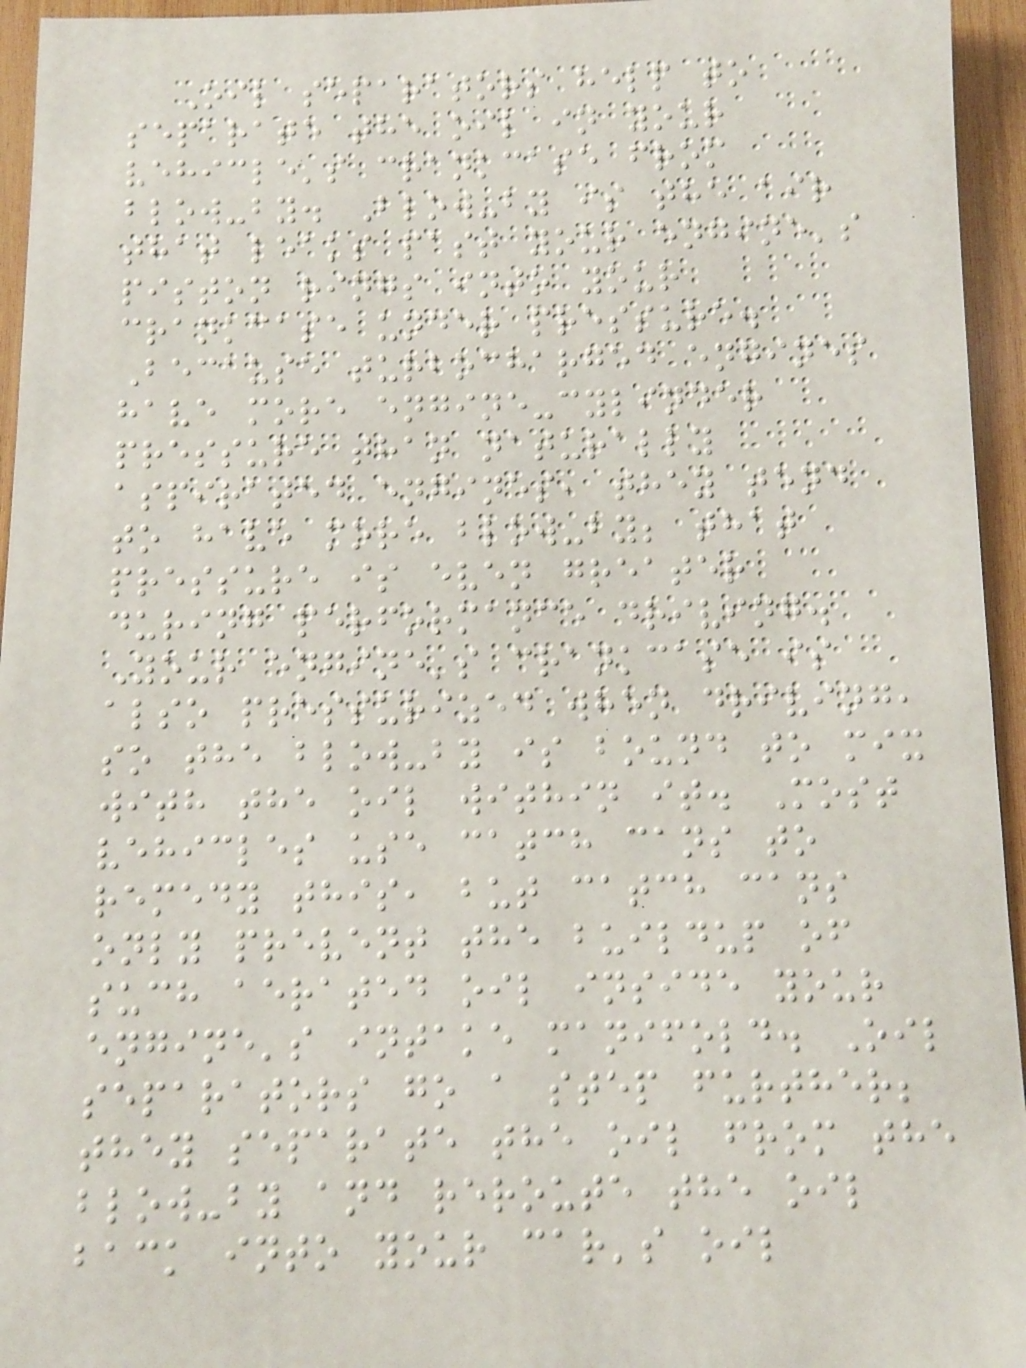Oil separators help to
separate the oil in your
vehicle's crankcase from
blow-by. Blow-by is the air
that leaks past your engine's
piston rings into your
crankcase under pressure.
Because turbocharged engines
have more engine-cylinder
pressure than naturally
aspirated engines, they tend
to have more blow-by; that
pressure is even greater
during performance driving.
Your engine's crankcase is
also pressurized when driving,
so the blow-by is bound to mix
with the oil within it. Most
vehicles use catch cans to
remedy this, but catch cans
only prevent the buildup of
such aerated oil inside your
engine's intake manifold. Oil
separators go a step further;
they separate the oil from the
blow-by and reroute the oil
back into your car's oil
